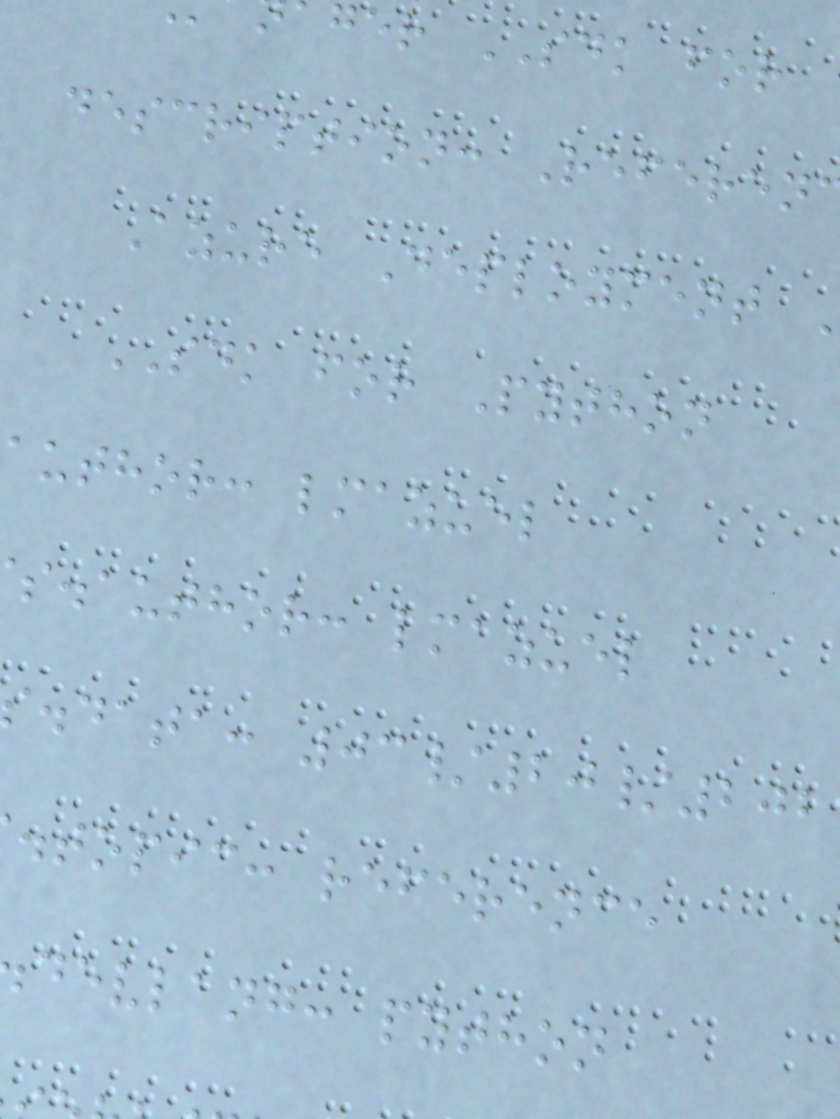ger SDK for
description: Referen
Azure Deployment
SDK for Python
author: lmazuel
s.author: lmazuel
.data: 03/20/202
.topic: reference
devlang: python
